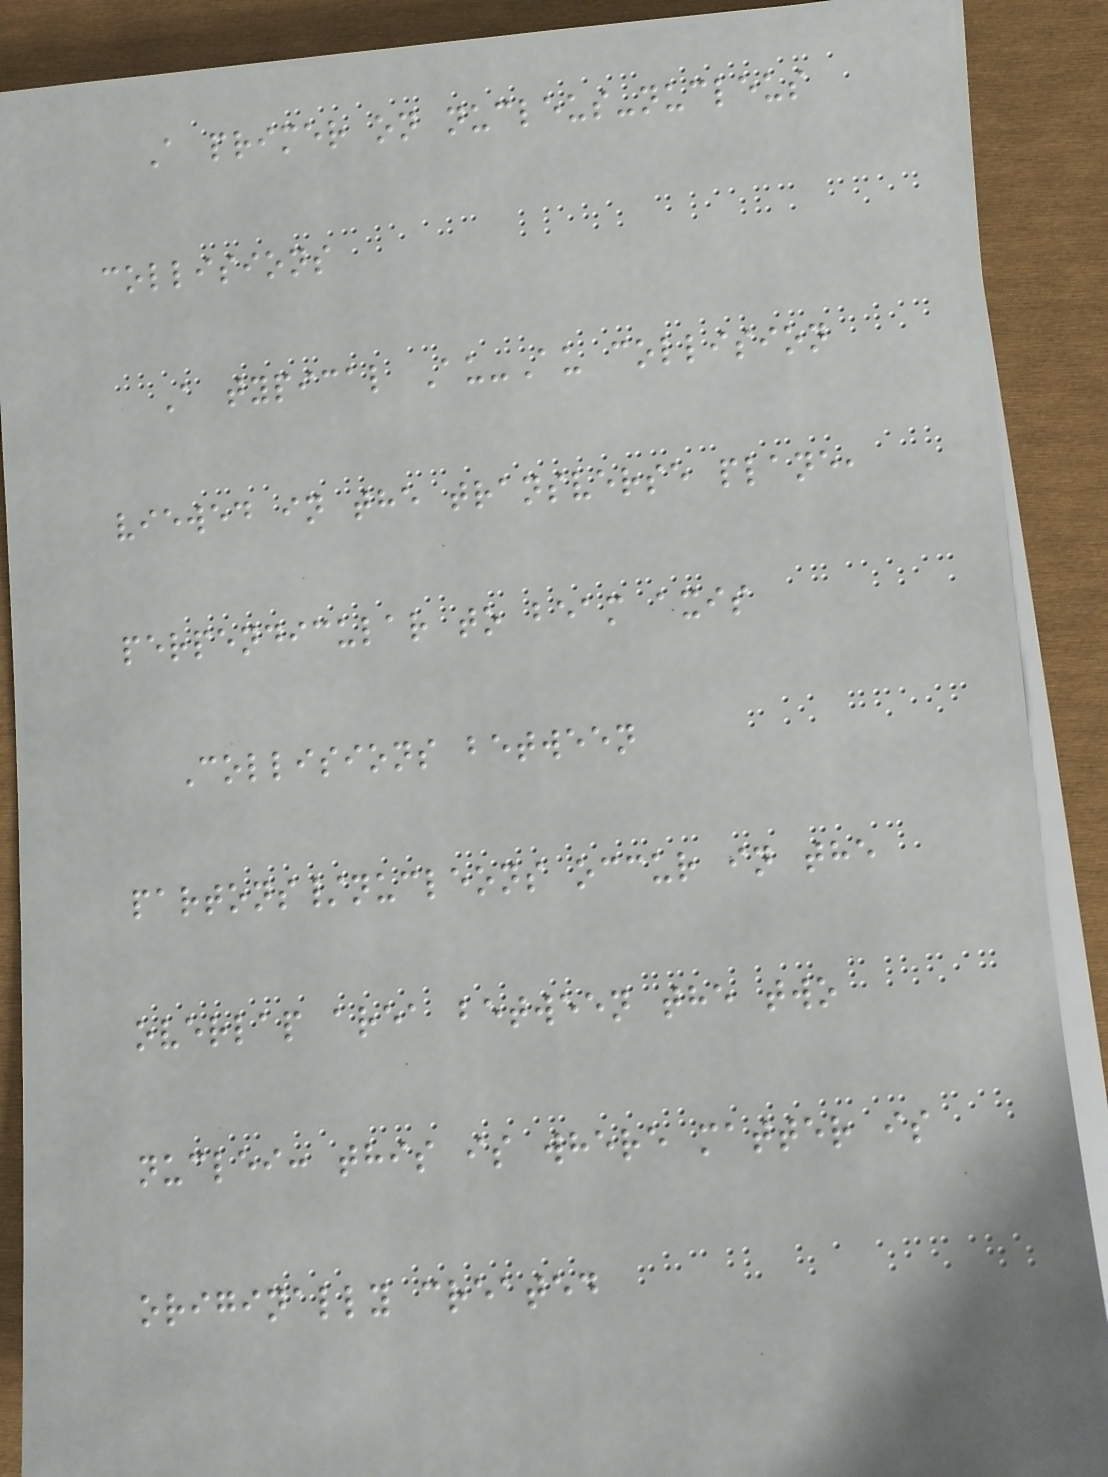A primer on nucleus-nucleus
collisions
A typical Au-Au collision
viewed in the transverse plane,
perpendicular to beam axis
Collisions between
partons/nucleons occur in the
overlap area between the two
nuclei: this is where matter is
originally created
